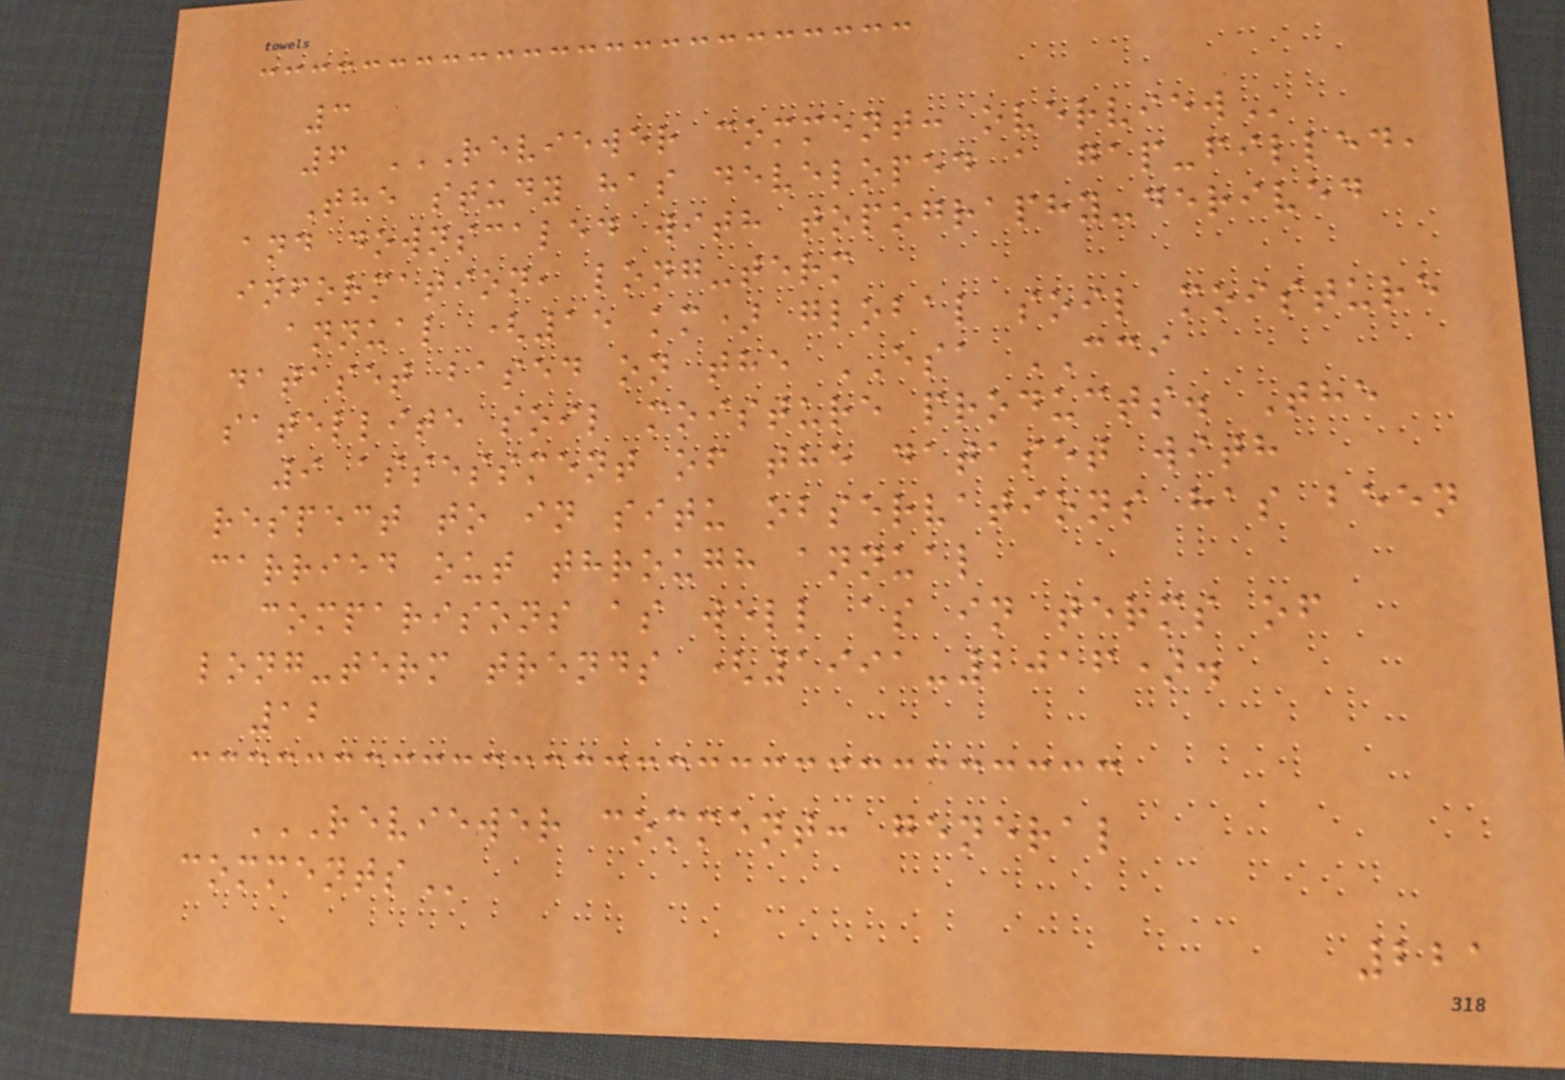3
6 REVIEWER COMMENT: OVERVIEW
The study has developed a gap-filled,
and downscaled with topography-derived
information, long-term
annual (15 km) global soil moisture
dataset based on the ESA CCI
satellite soil moisture products. The
9 assessment of the dataset with
respect to in situ observations has been
carried out through annual
comparisons as well as in terms of
long-term trends (1991-2016).
12
REVIEWER COMMENT: GENERAL
COMMENTS
221
